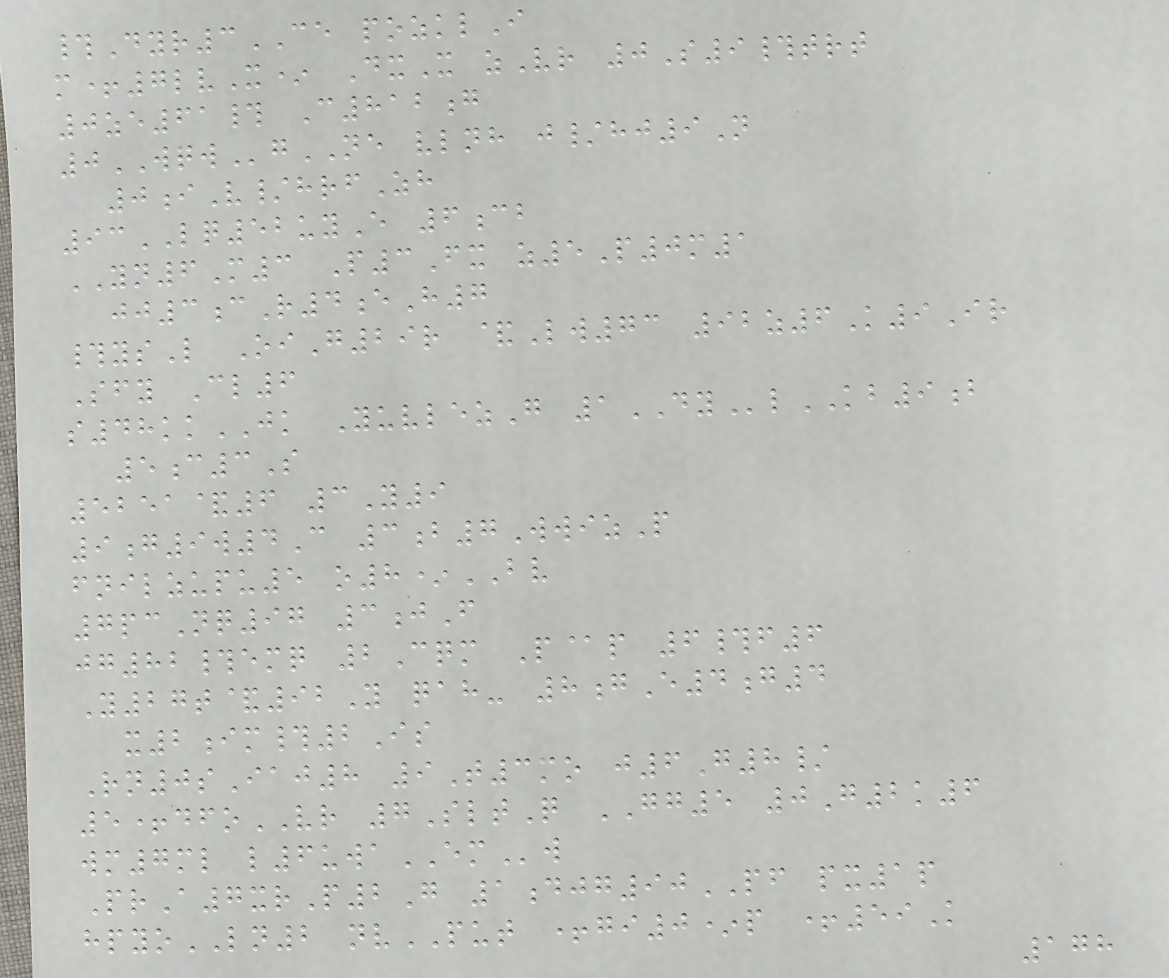#Dyr3CE pozklI
m+7lvX* DxX zVr 0S9#trt
0ze61# C812g
0WQWgNE vlnh j/hj9N
0iV/hrfZh
93LQ52uyE 6cb
YN6M3 P3Fx z5P0m1
jj3cR4eH7
#ysL OiG29r &Lw73 92z6K9Ir
Sfy Cl6
s48kkJK YuvlezG 1DYlKB9b
5c3S
5251&6 3Y9
9g9w4C 3b7WwizP
fnilzupu5 o8*BV
7pcNq97 3jF
jg82#emq 2Cqm P@p 6#f6
Y27t&92Y qah- 8gE4g4
x2im#2Is
Rn0sIaj8 9T3mo j6G8/
5+dfoVR 7SltQ GG5 0G2k6
wm7ml l6uwaEMw
PrA7xrP2G 1djg90PF px1p
hpyoLN2 nvPUT +gi0*p +59K
178
